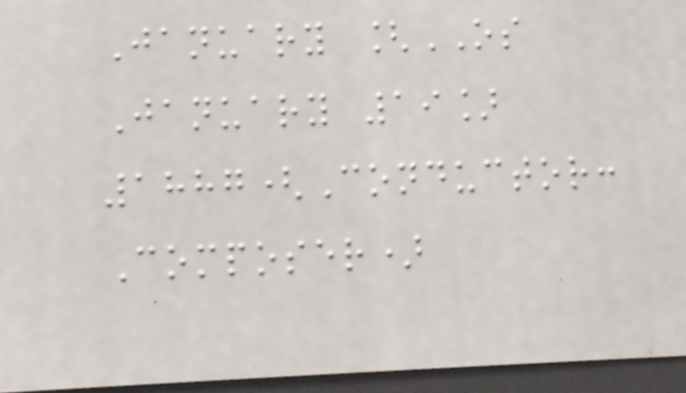January [OS
January 19]
1887(Conductor:
Composer)
